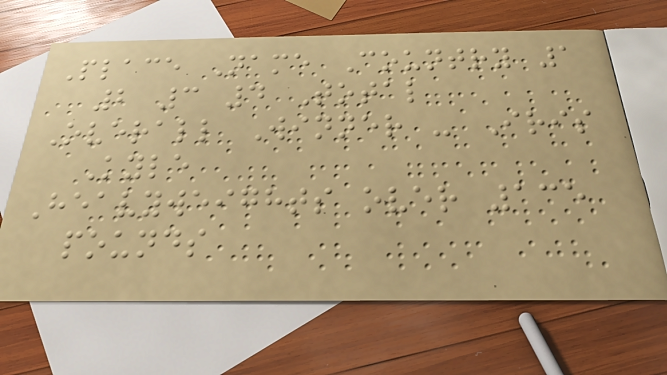Place Name Country 1
2 3 4 Total
Overall Winner - Iris
Kyle
Heavyweights over 135
pounds
